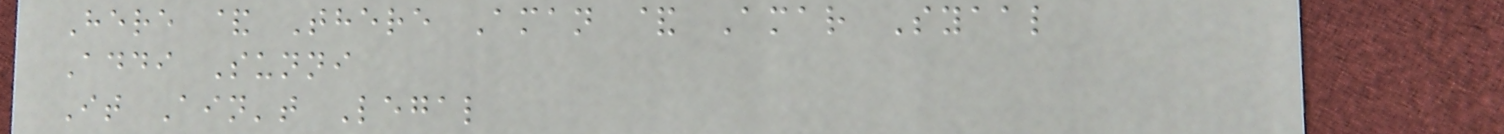Here & There Aman & Amar Syaal
Addi Sunni
It Ain't Legal
